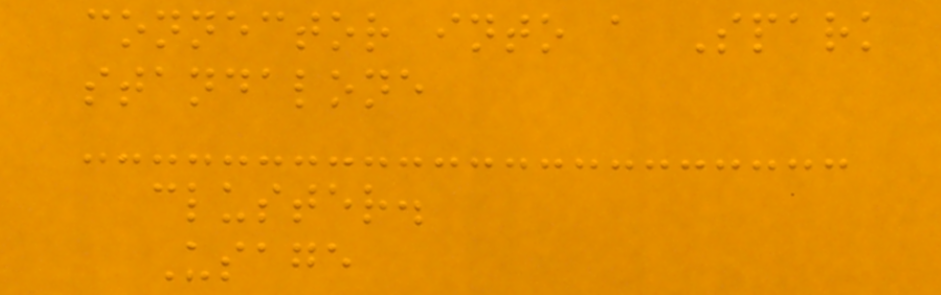connector into a Spark
standalone
cluster.
Usage
